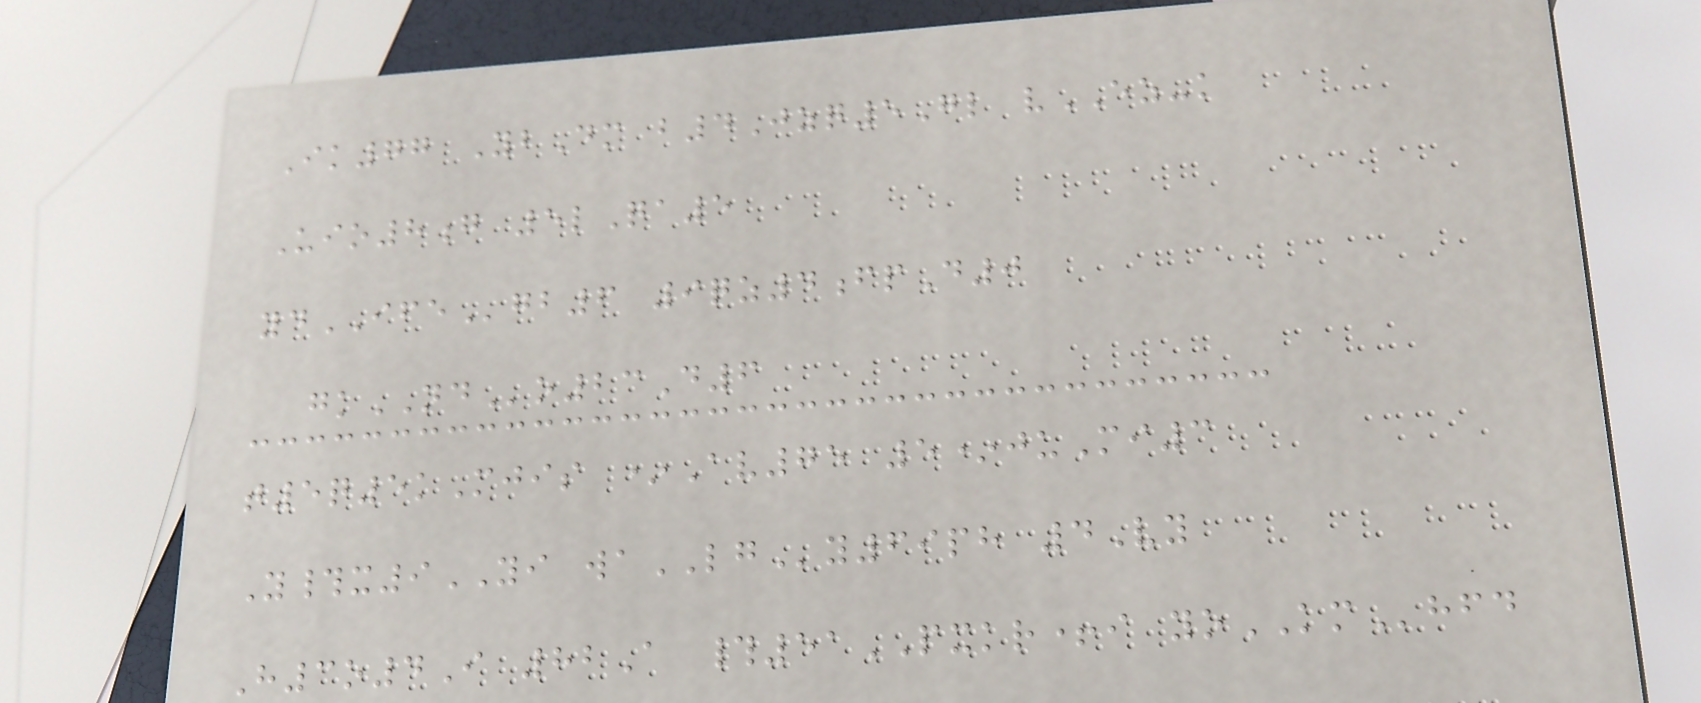Ik77 YbDm b4Jzq5Gl vEZ-k
Uio8g 5lQa5
ydIFEgb6 9qz4fpD0
gkNDo23D6
t5q5kMjis *Av75 5*juMi3
Y#x9YI waLGy69ph 4Vy
H3o4I 82A #51PXKR+i yoKMhfd
